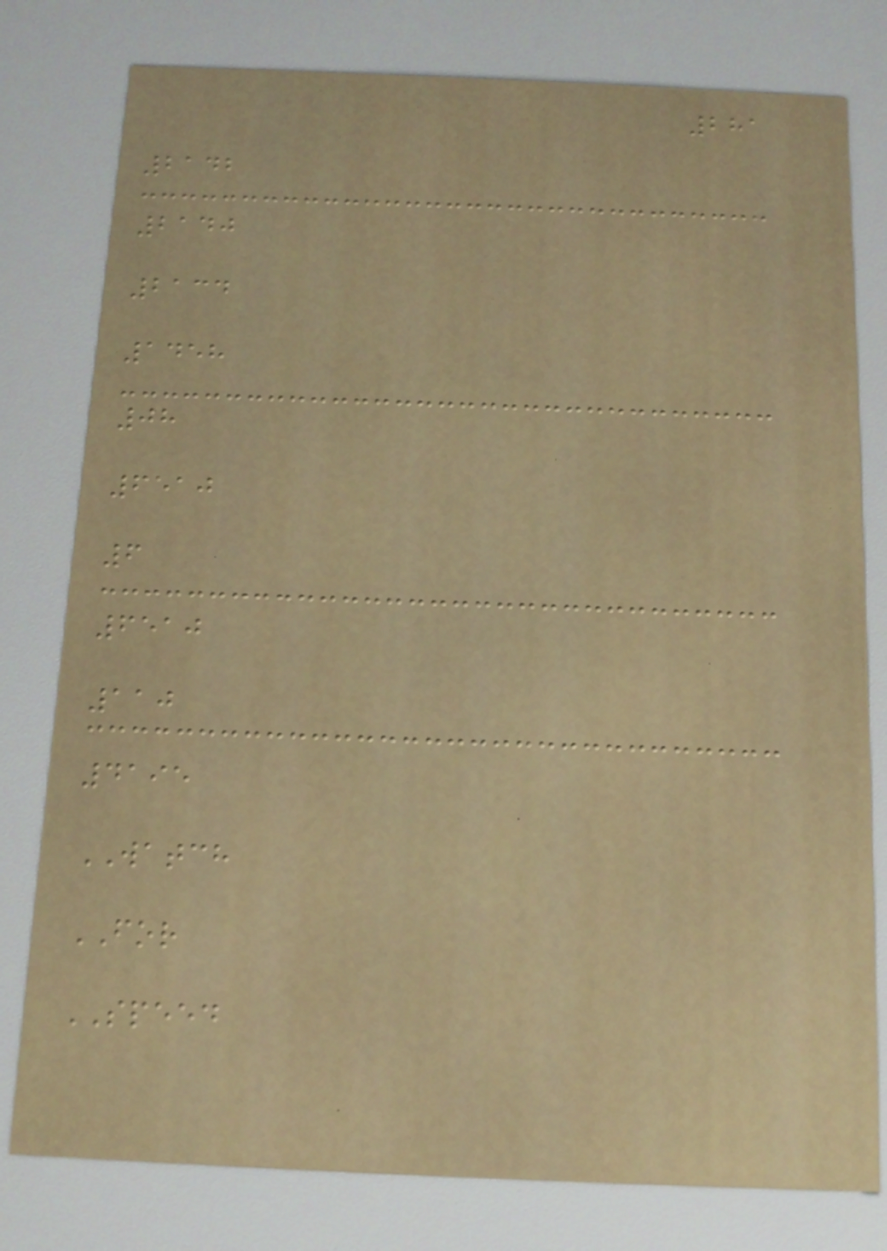281
2142
2140
2134
1458
08
6510
6
6510
110
4195
WATCH
FOR
SPEED
